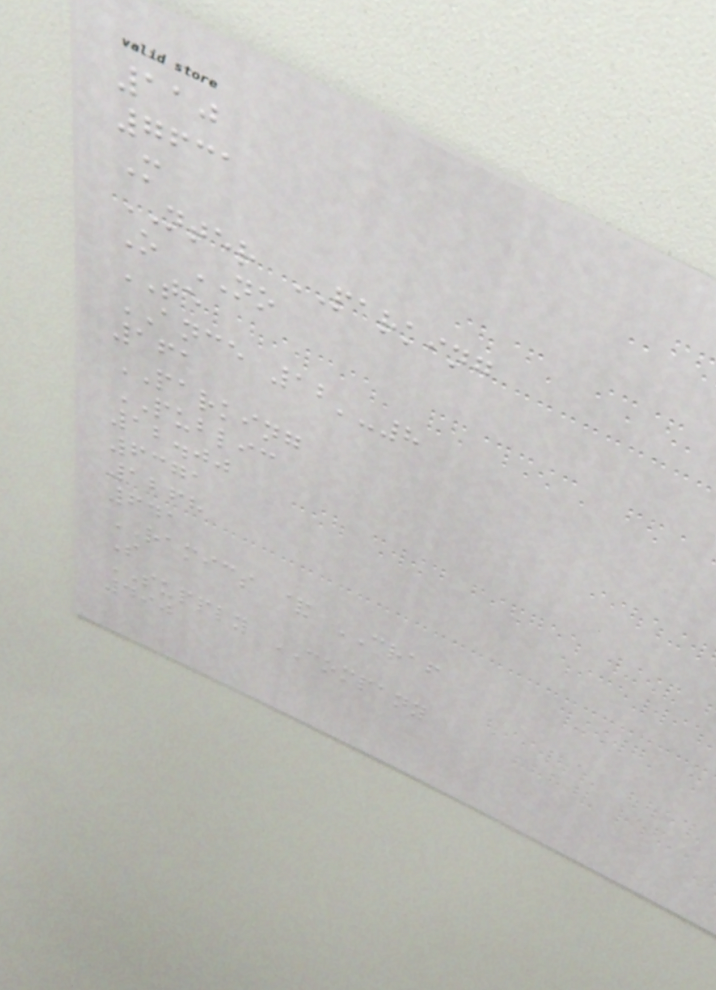110
7631
M
NTER PARKING
O NO
TE
ANCE 12'-8
161
PARKING
PUBLIC
12.00
6371
1268
641
RAMICS & CRAF
S
SUPPLY COMPANY
490
